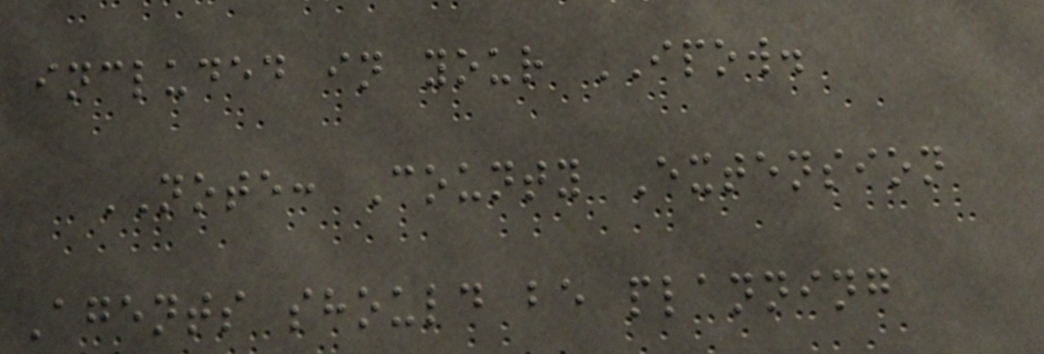included in your IPOW.
NOTE: County Extension
Agents should be planning
